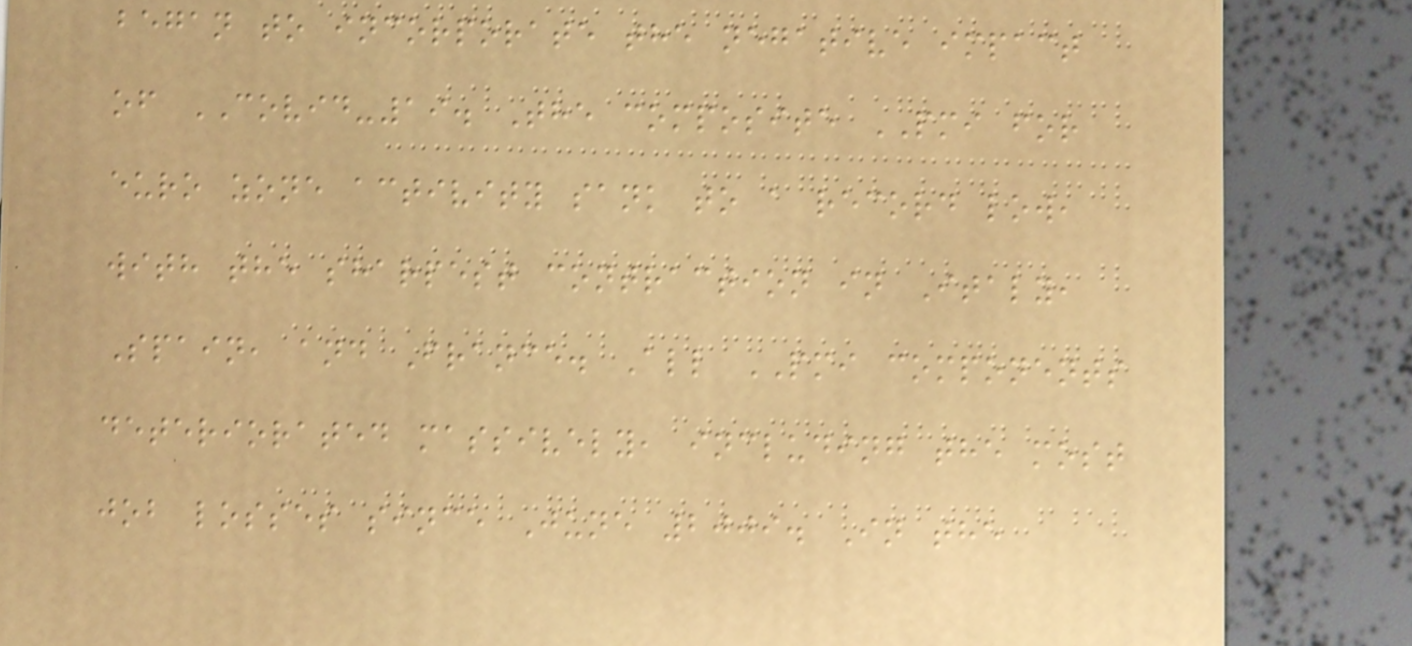began to incorporate the negative impact
of COVID-19. The composite PMI for
euro zone activity sank to a record low,
with the sharpest contraction in Italy,
Spain, and France. All PMI components
deteriorated massively, including the most
job losses since June 2009. In the
